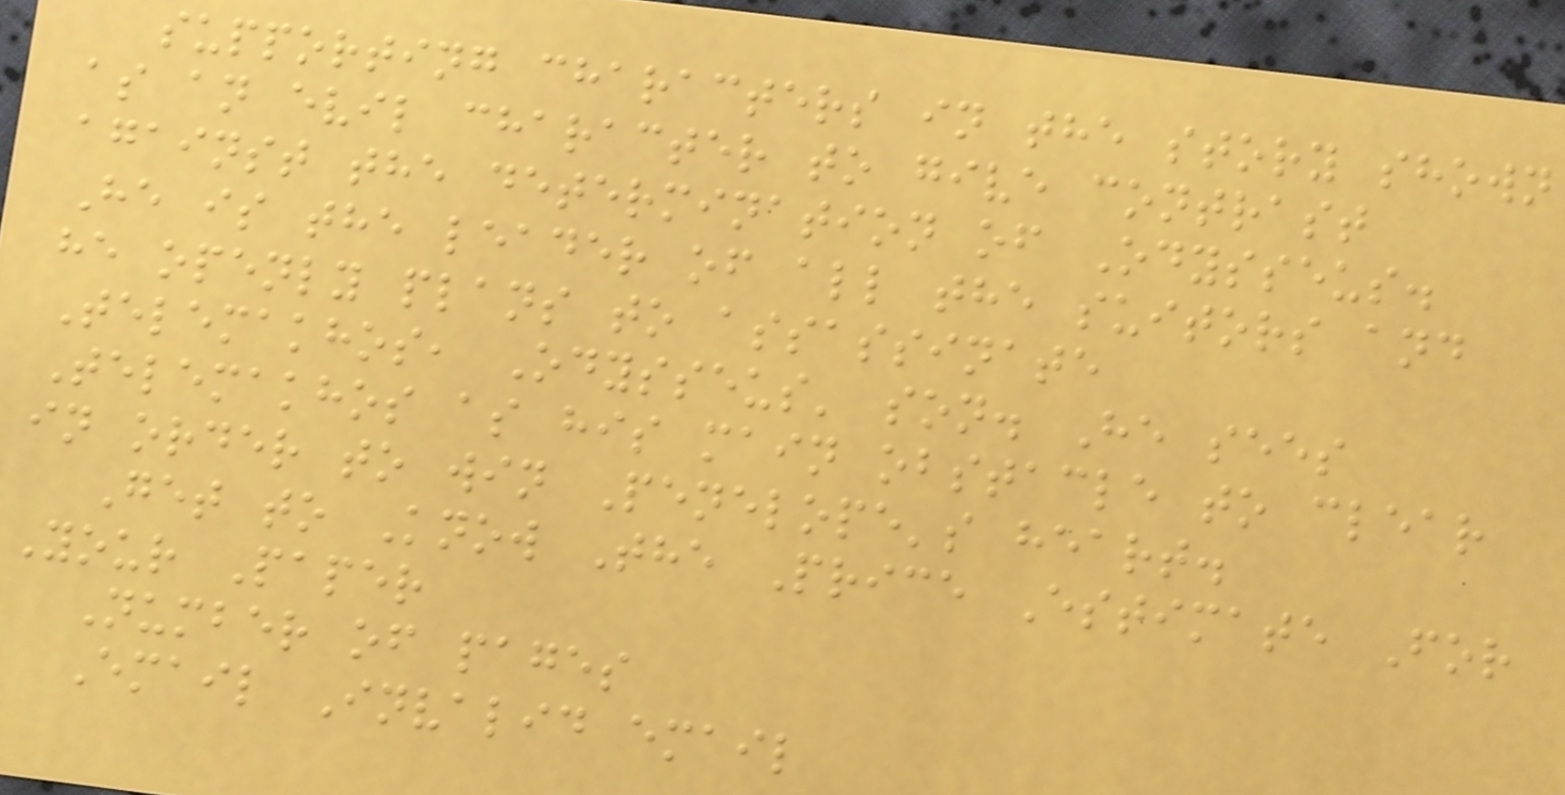supporting characters in the story shown
as an evil character to give contrast
against the determination of Odysseus.
He is the leader of all the suitors and
he openly plans to assassinate
Telemakhos, Odysseus' son. He sees
Telemakhos as his main obstacle to clear
in order to win Penelope's heart.
Get to Know The Price Estimate For
Your Paper
Number of pages
Email Invalid email
